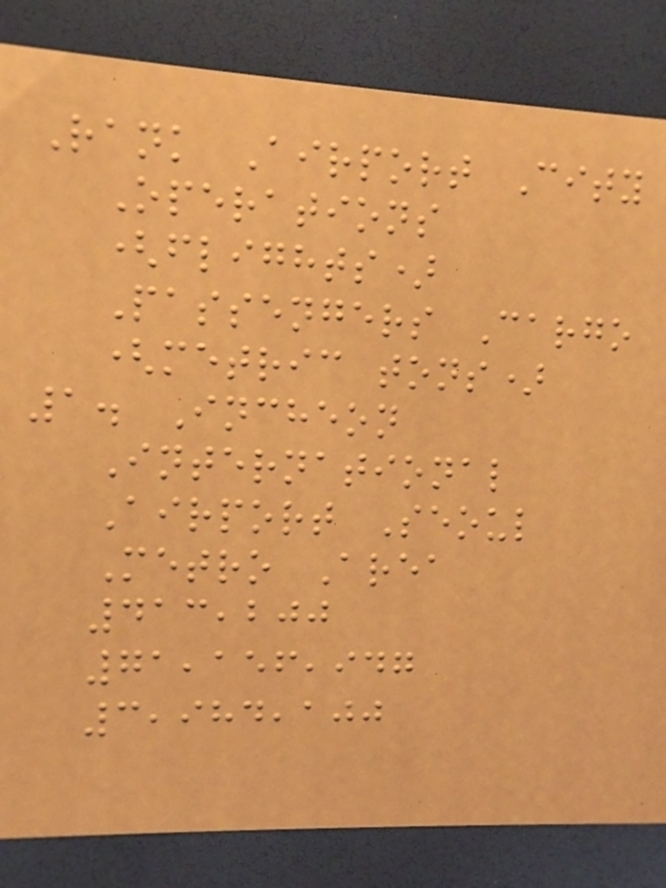Rank Airport City
Operations
(flights)
Passengers Cargo
(metric tons)
1. Incheon
International
Airport Seoul
Metro Area
413,200
71,156,947
3,984,100
